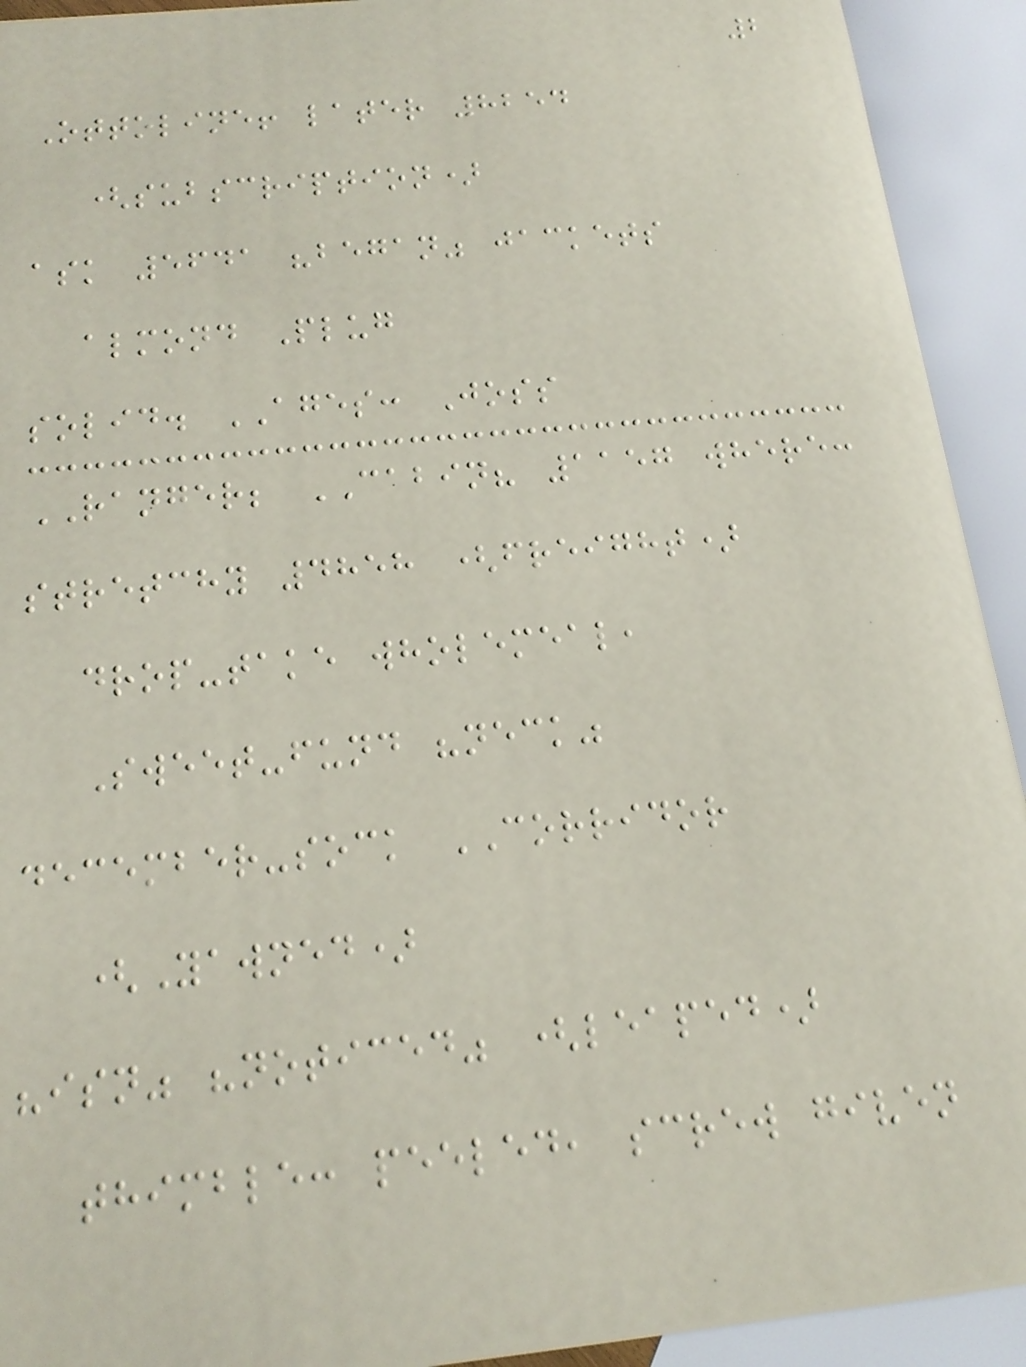2
Ottoline! later 8254
(subscription)
ask 5641 "began" jackets
almond Plug
solid. AGES: Joss
RANGER; CABIN? 1157 where:
stretchy 4858 (freight)
drop-take wholemeal,
Sweet-fund "neck"
december-sock CORRIDOR
(Yawned)
"isn" "noticed" (leaped)
thimble: peeled, screw given
